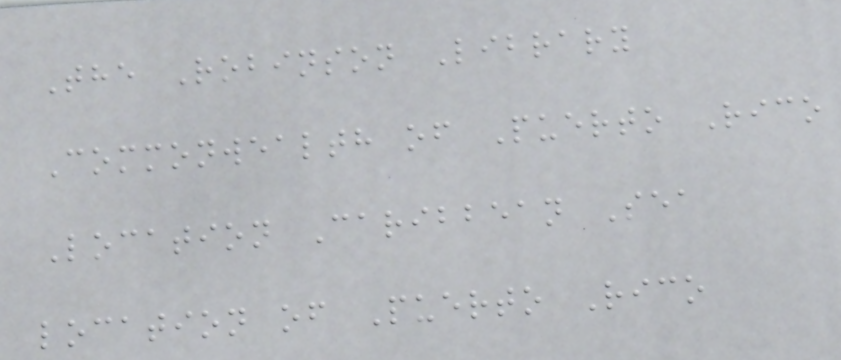The Robinson Library
Commonwealth of Puerto Rico
Location Caribbean Sea
location of Puerto Rico
